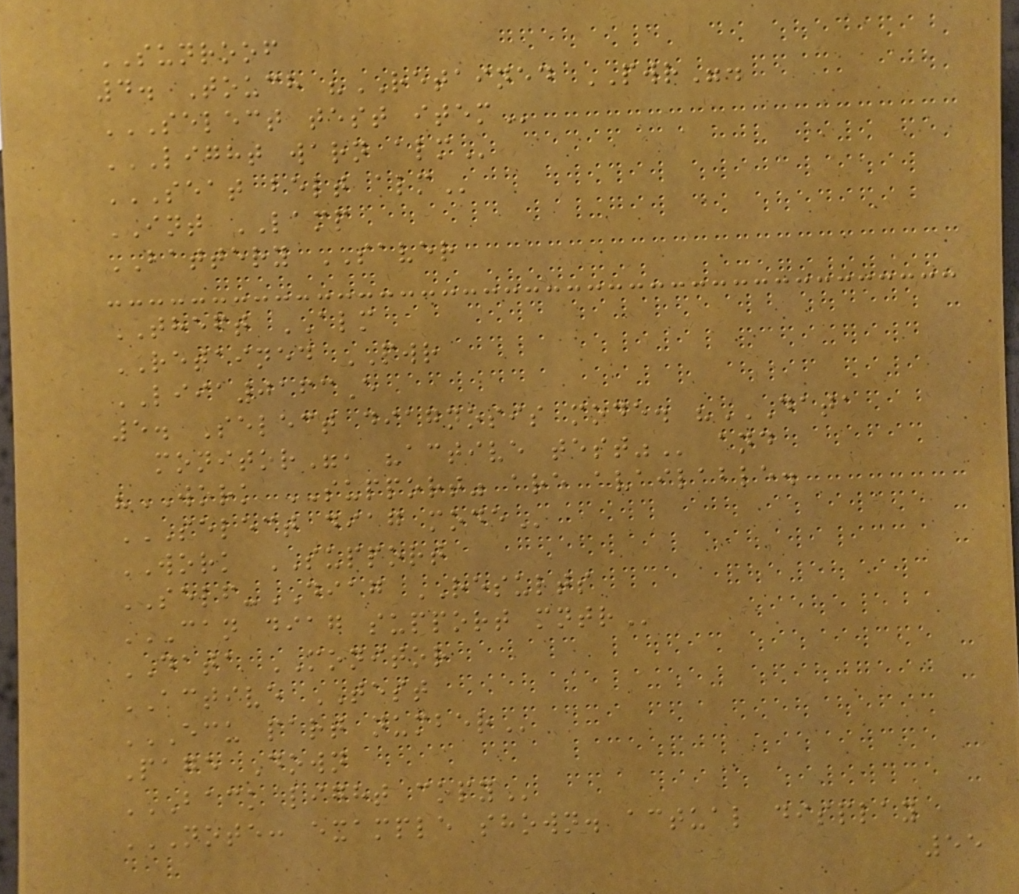SUNROOF
4. Touch "RETAINED PWR".
SELECT TEST ITEM
LIGHT WARN ALM
SEAT BELT ALM
INT LAMP
BATTERY SAVER
THEFT ALM
RETAINED PWR
LIIA0163E
5. Select diagnosis mode. "DATA
MONITOR", "ACTIVE TEST" and
"WORK SUPPORT" are available.
SELECT DIAG MODE
WORK SUPPORT
SELF-DIAG RESULTS
CAN DIAG SUPPORT MNTR
DATA MONITOR
ACTIVE TEST
ECU PART NUMBER
Page Down
BACK LIGHT COPY
NOTE: EXAMPLE SHOWN. ACTUAL DISPLAY
55
